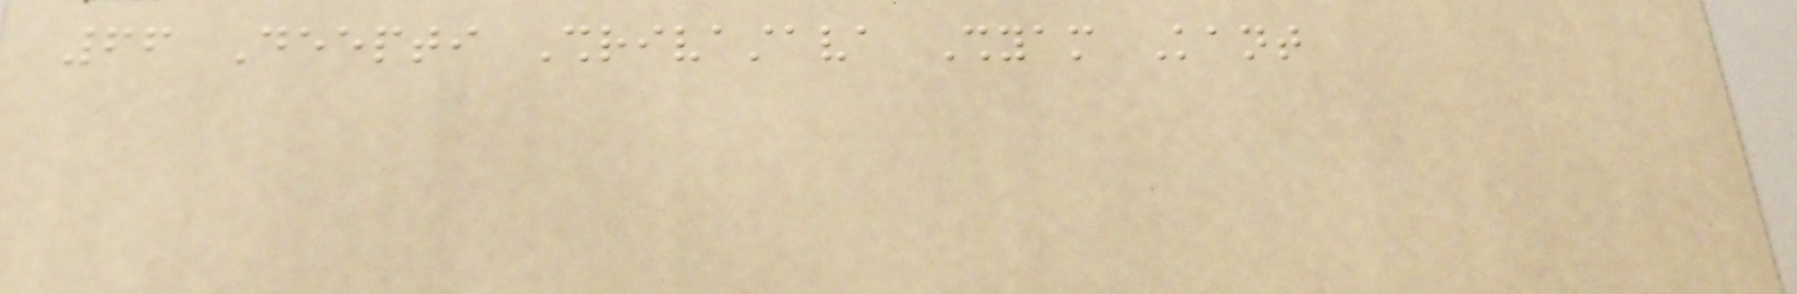66 Deepti Shrivastava Shyam Kant
